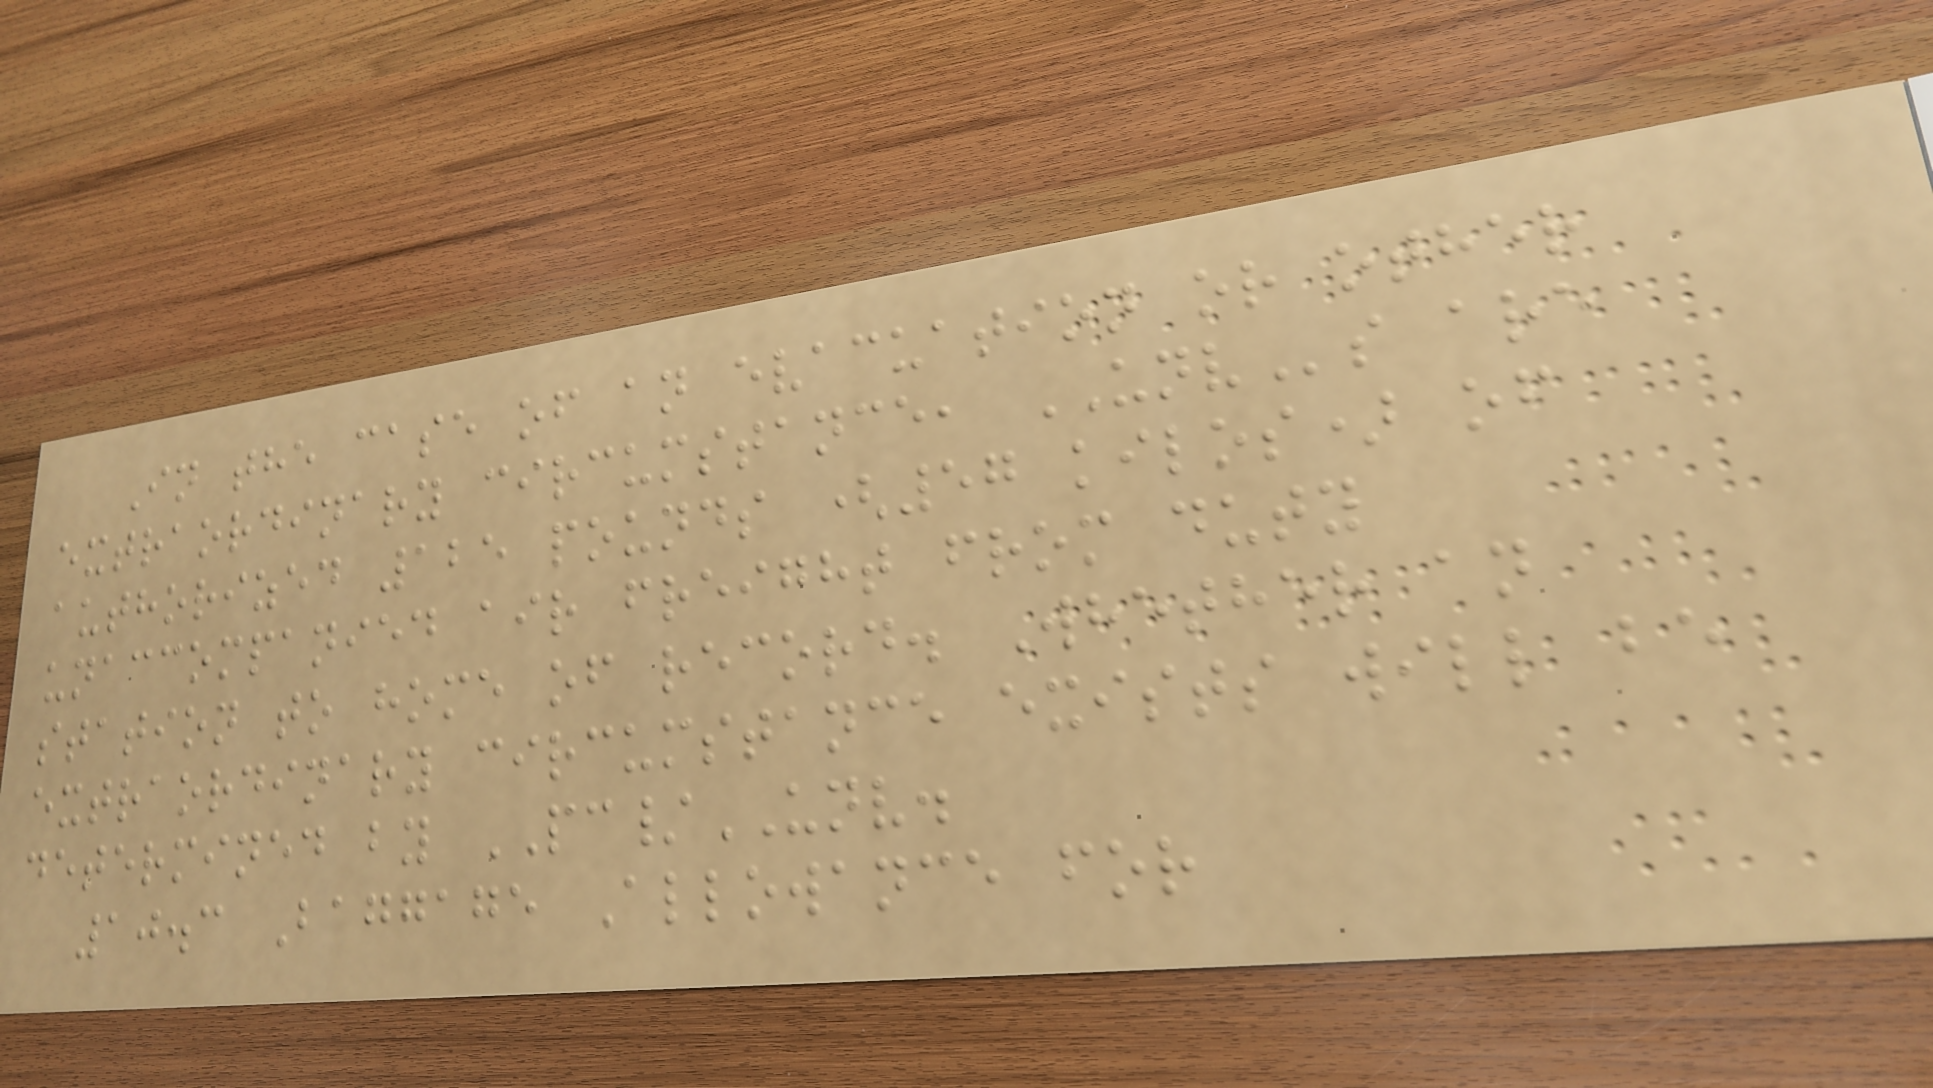In the case of an evacuation or other
extraordinary circumstance, UNVs are
authorized 125 pounds (57 kilos) of
unaccompanied air freight from duty
station to home of record. Whether an
extraordinary circumstance exists will be
determined by PC/UNV.
10.3 Baggage Allowance for
